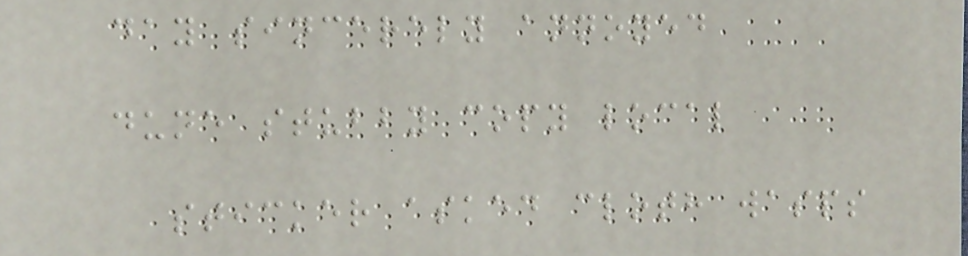day sincerely annoyed
dune stubby copy local
sticker asked cloth wasps
